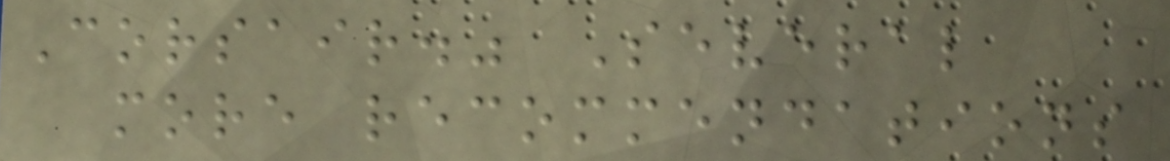Corsair." Several
more recommendations
